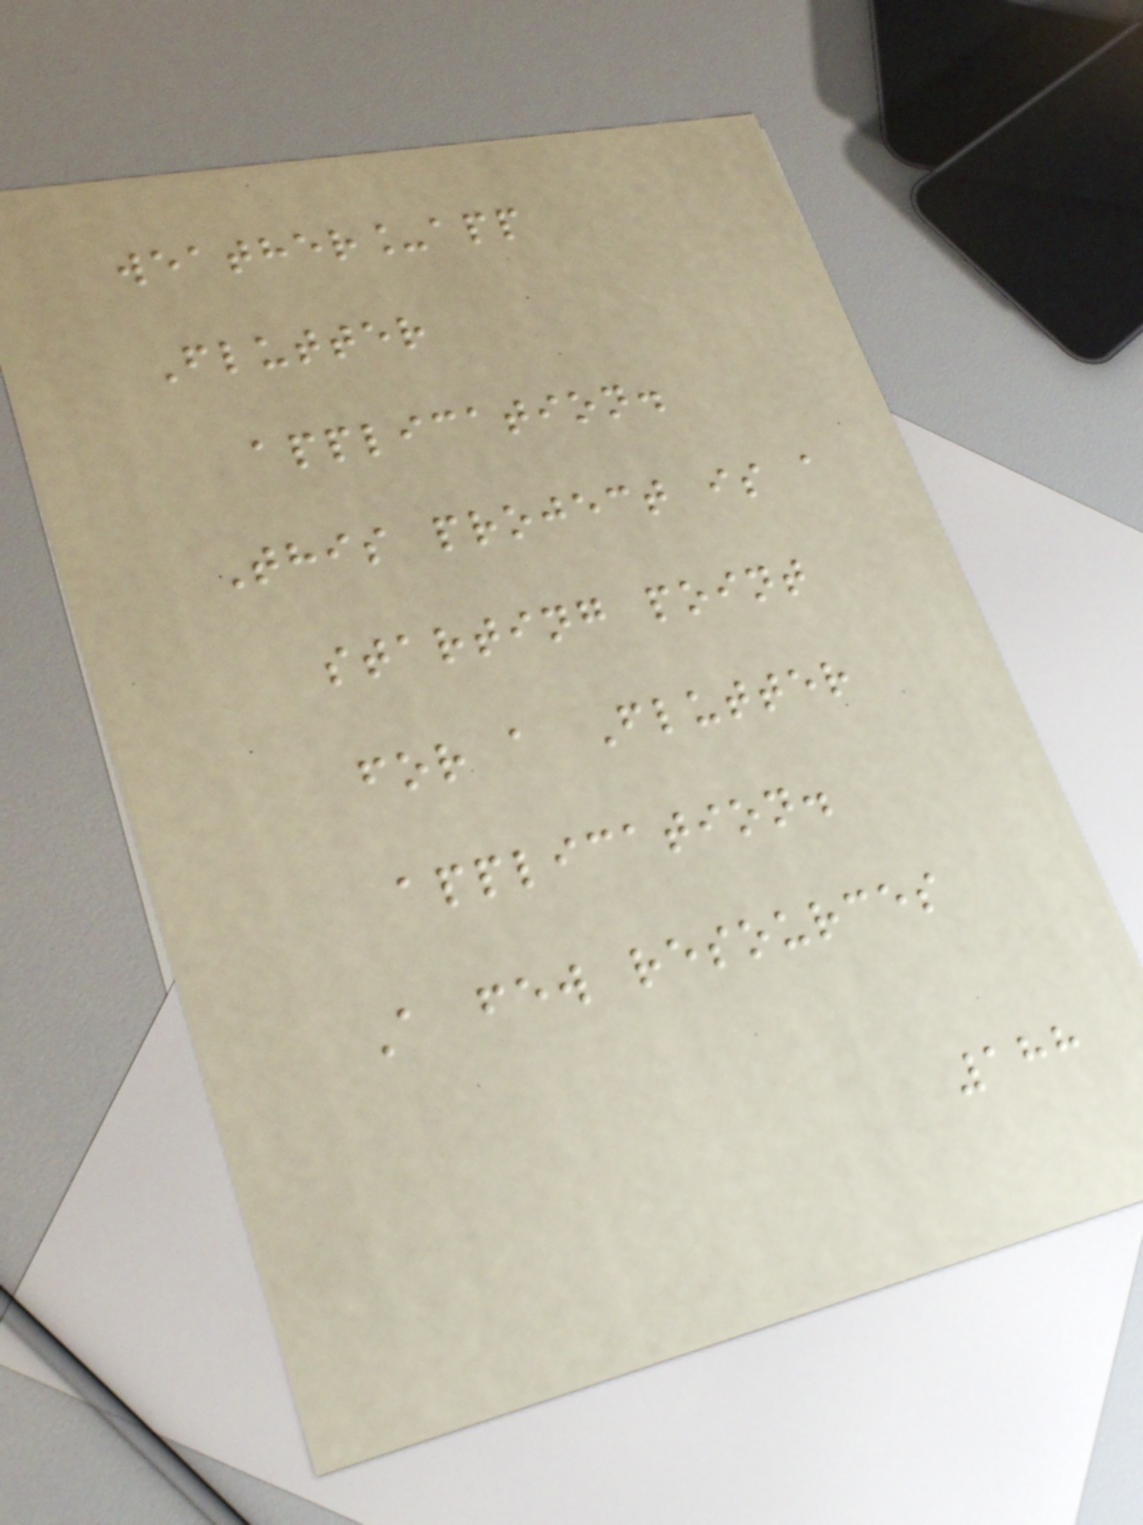weather_app
Flutter
application.
This project is a
starting point
for a Flutter
application.
A few resources
188
